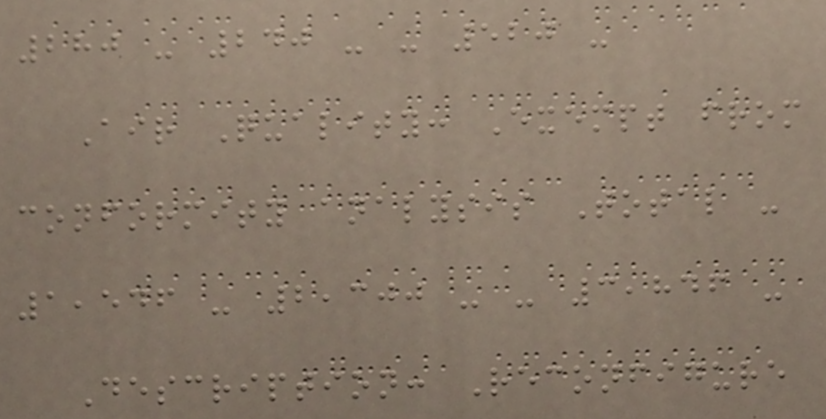280 - 240 - - 520 -
Air Quality: Exempt from
conformity analysis Total -
1,546 - 2,300 - - 3,846 -
Description: Reconfigure
